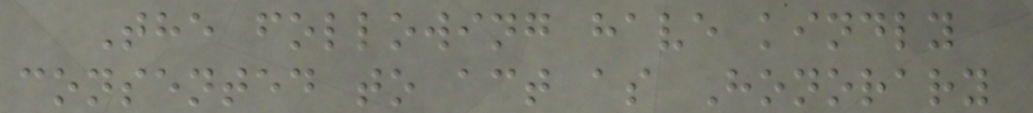The following have kindly
consented to act as Honorary
